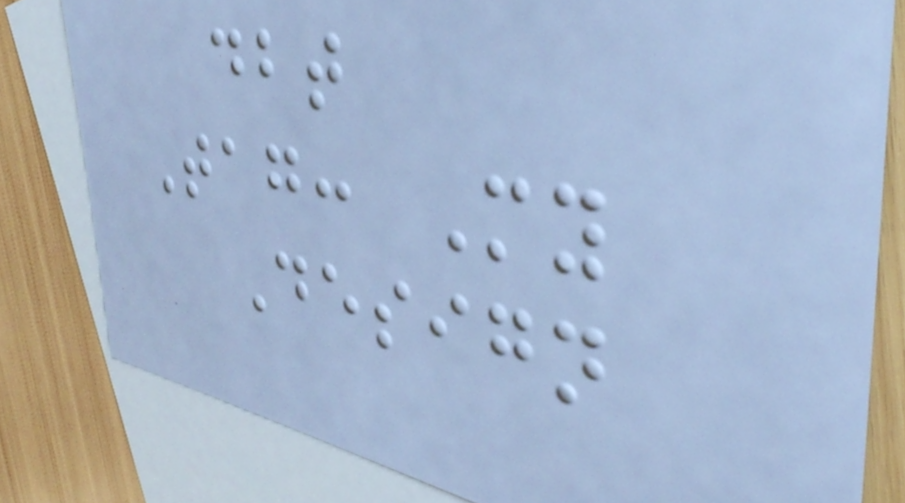dbt
Tag: My
Design
